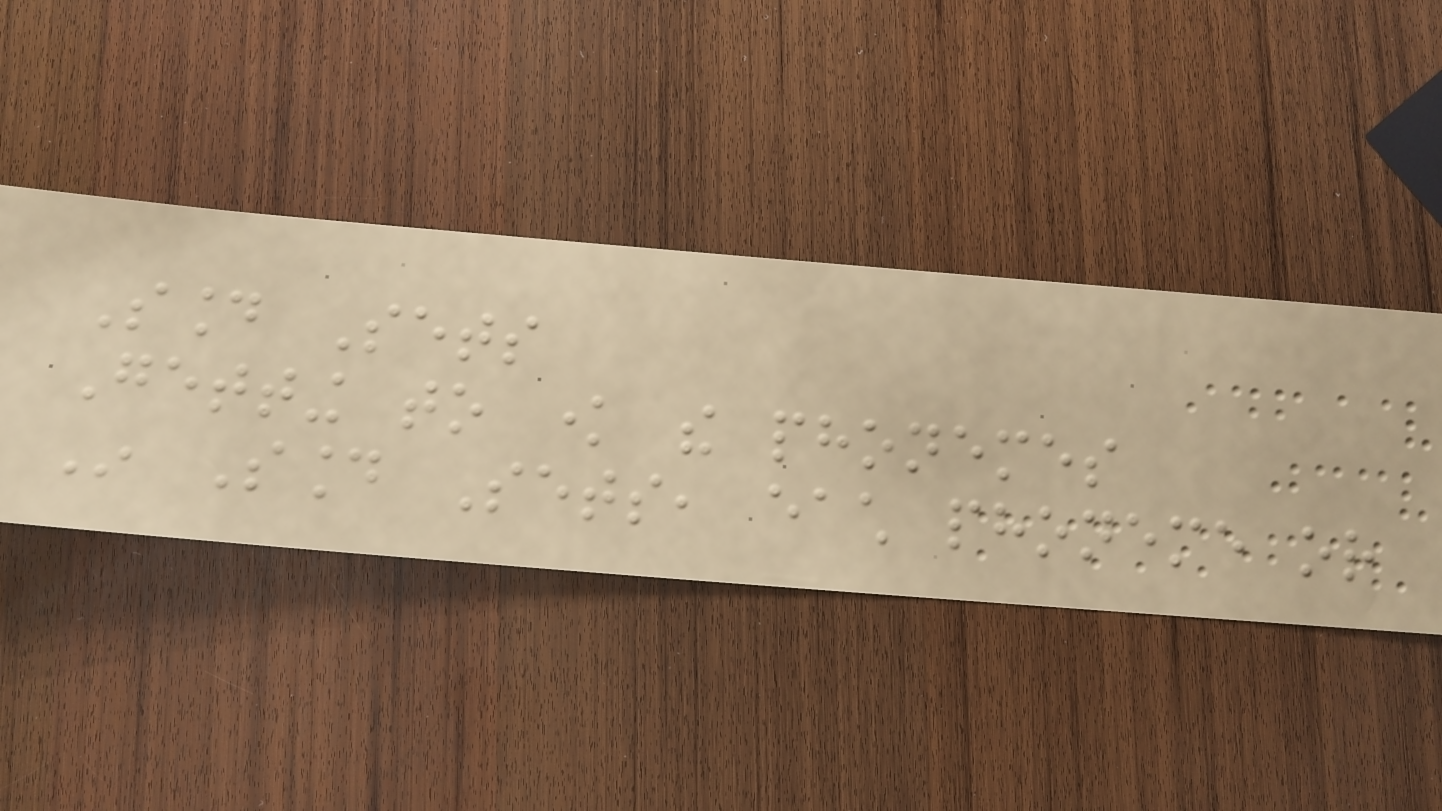Sound Sets
Getting to know the phonemes
In Sound Sets, each phoneme or
